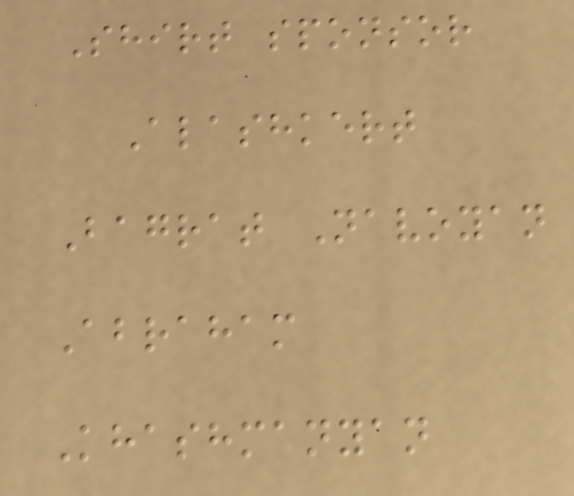Shirt sponsor
Alashkert
Bagrat Navoyan
Abraham
Khashmanyan
